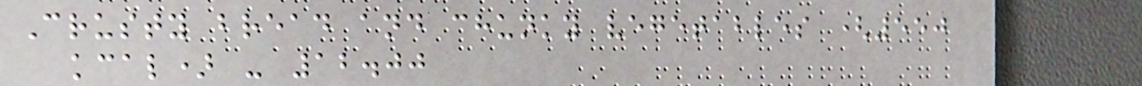Crusty bread and chunky vegetables (550
kcal) - 12.00
